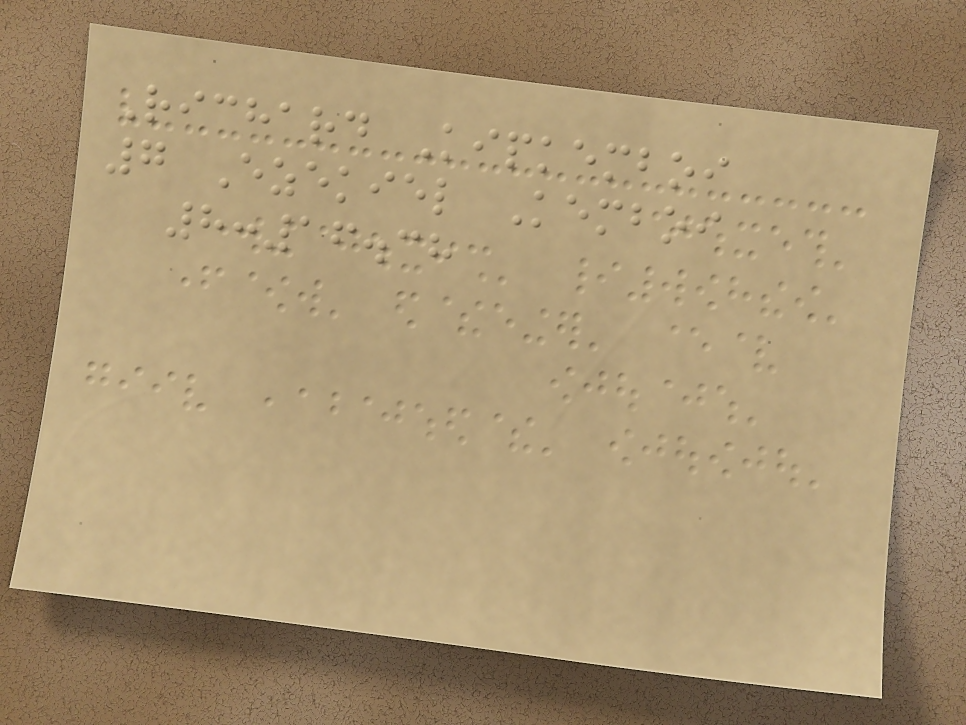Richard Kipkemboi
7 Ezekiel Kemboi
8:16.38
